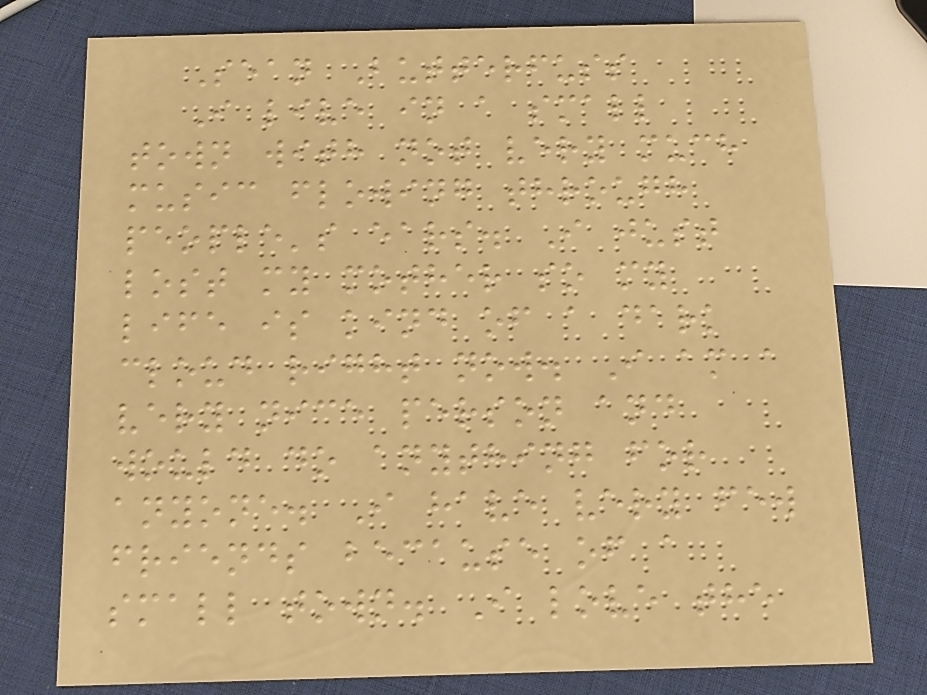Sean Butterfuss
I live in a small
town with not very much
music flowing through
people's ears. I just
lost my mother so my
life is kind of a dark
cloud right now. I am a
very nice person and
would do anything for
anyone. I have very few
friends because of a
small town. I love the
